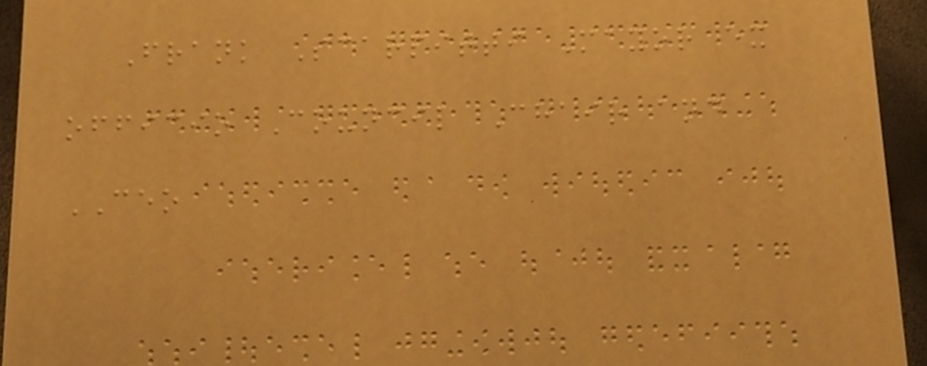Frank Scarpitti Mayor ex
officio Council Chair and
CEO
